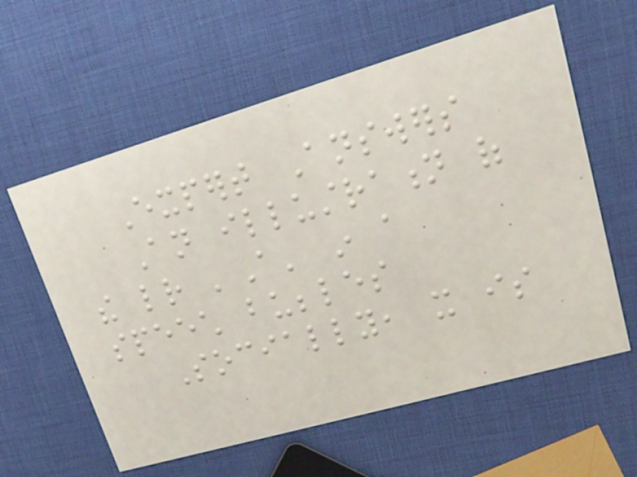Expert Answers
An illustration of
the letter 'A' in a
speech bubbles
Socially, it is
